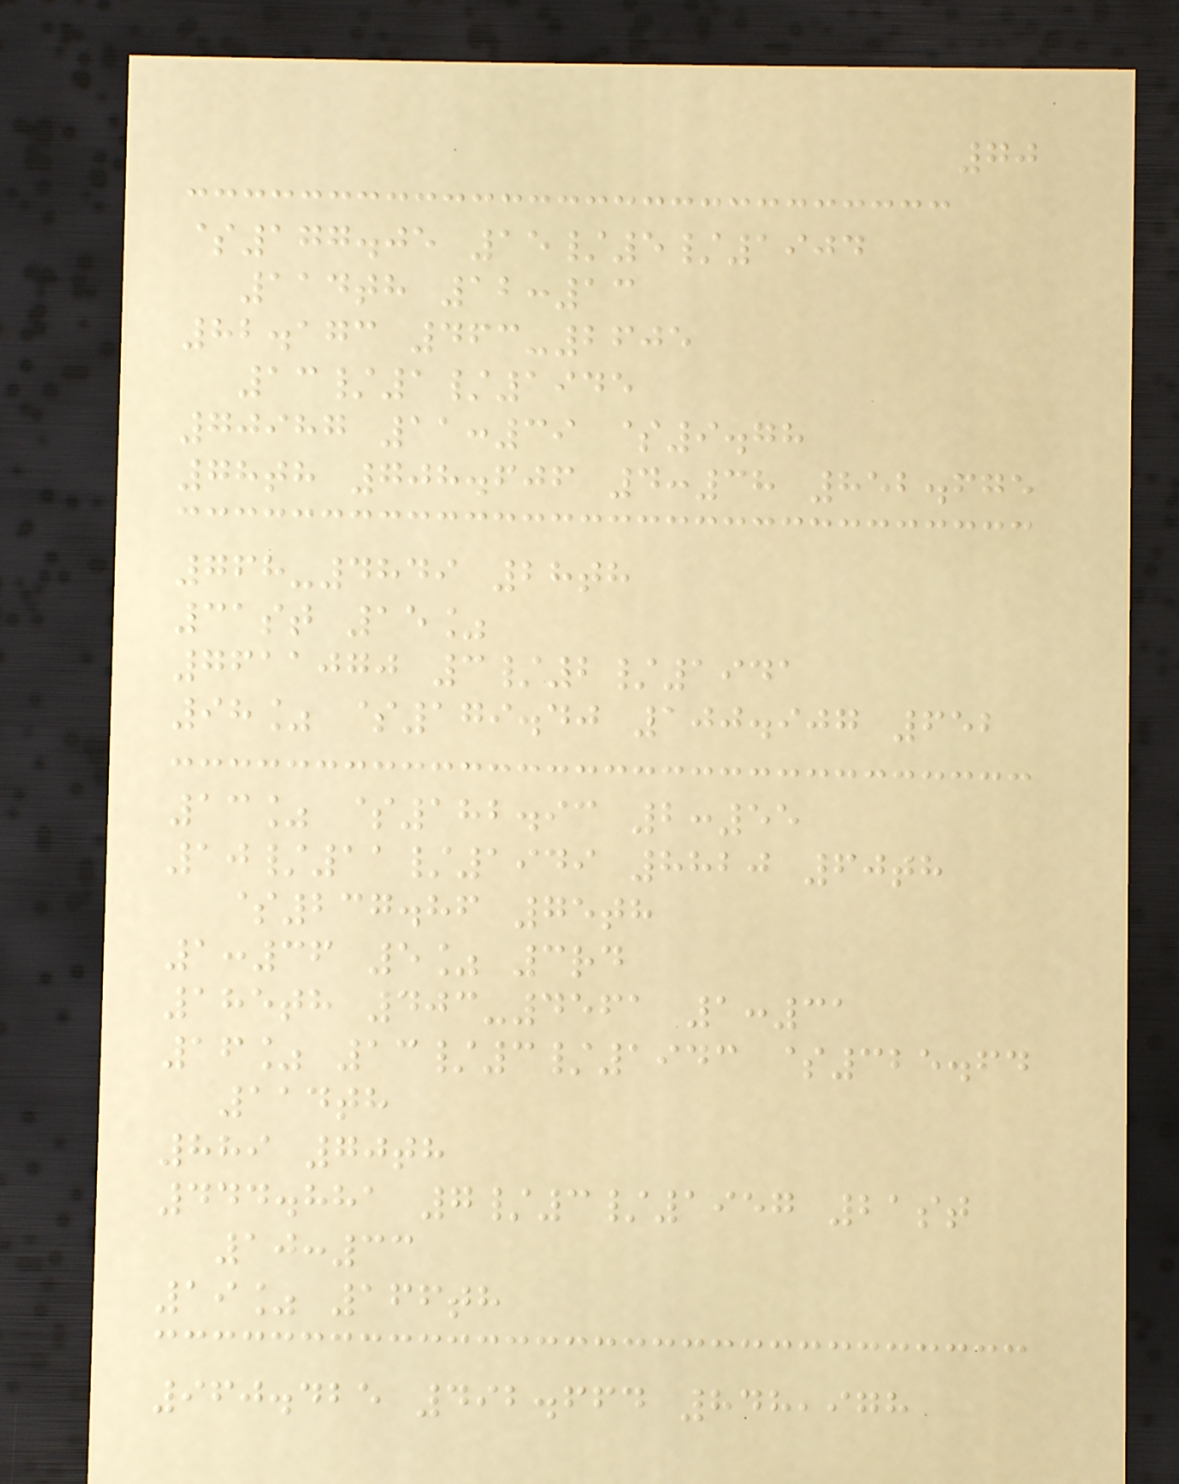70
$177.05 15/5/1904
114th 12:13
82.173 463-2605
13/1/1945
70987 11:39 $9.78
78th 708.606 4:38 852.675
768-4849 28th
31st 15%
7611070 3/2/1941
98% $179.40 100.907 652
13% $182.93 2:55
10/11/1949 8820 60th
$237.86 75th
1:36 5% 3rd
185th 403-4561 1:31
16% 13/3/1943 $325.64
114th
889 70th
444.881 7/3/1957 21st
10:33
19% 166th
960.425 492.664 848,978
